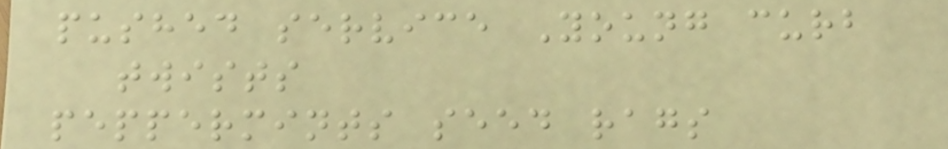pushed service Young curb
twists
peppermints seed rags
